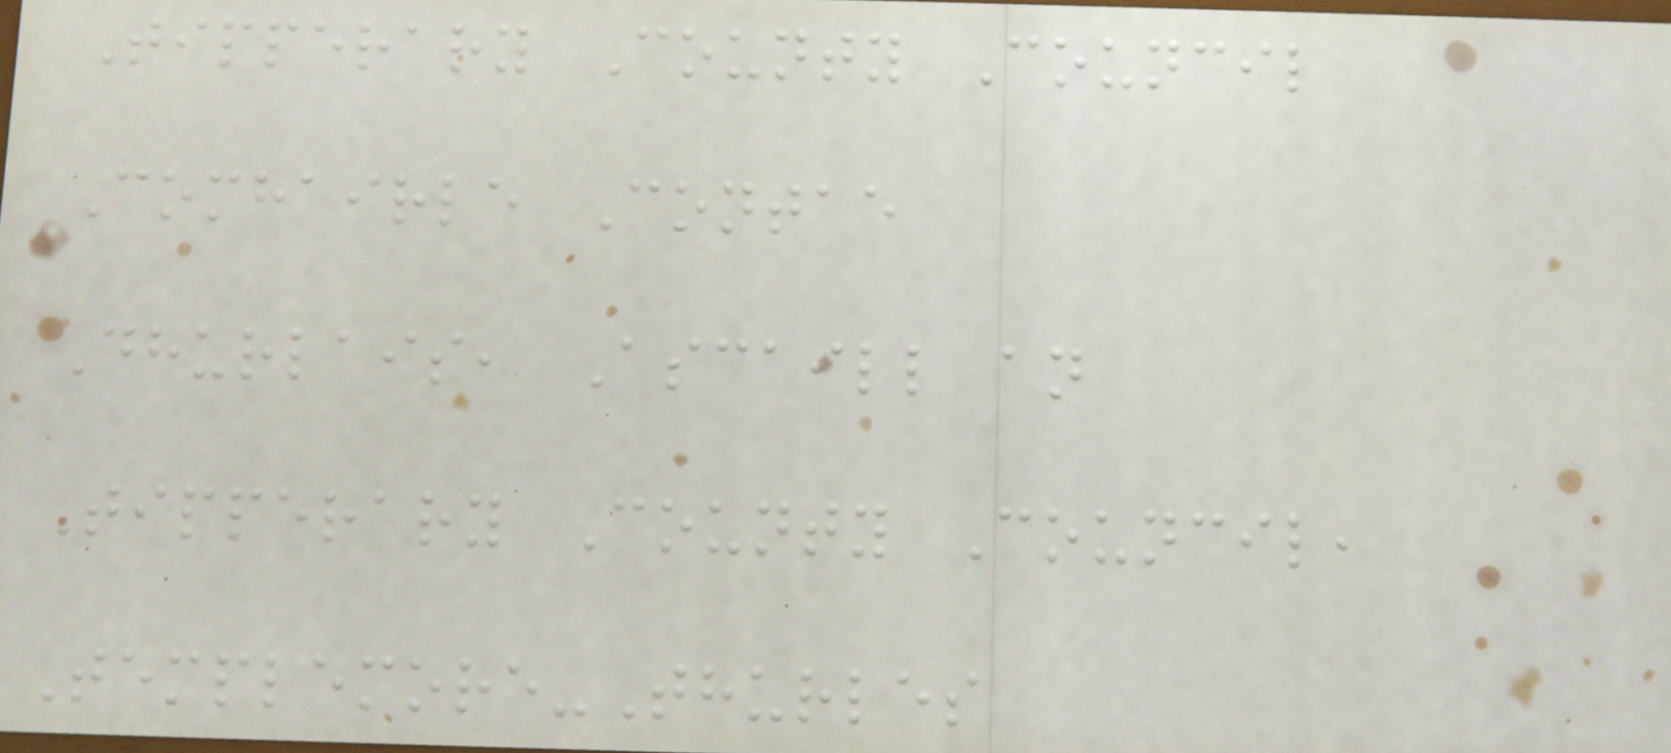Tipperary County Council
Comhairle Contae
Dhurlais, Ascaill an
Tipperary County Council,
Templemore-Thurles
